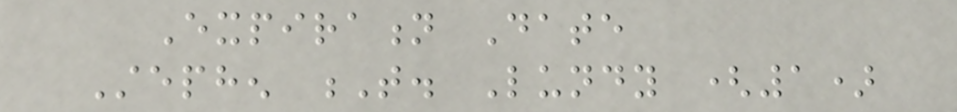Expiration Date
Stephen T. Lundy (1)
